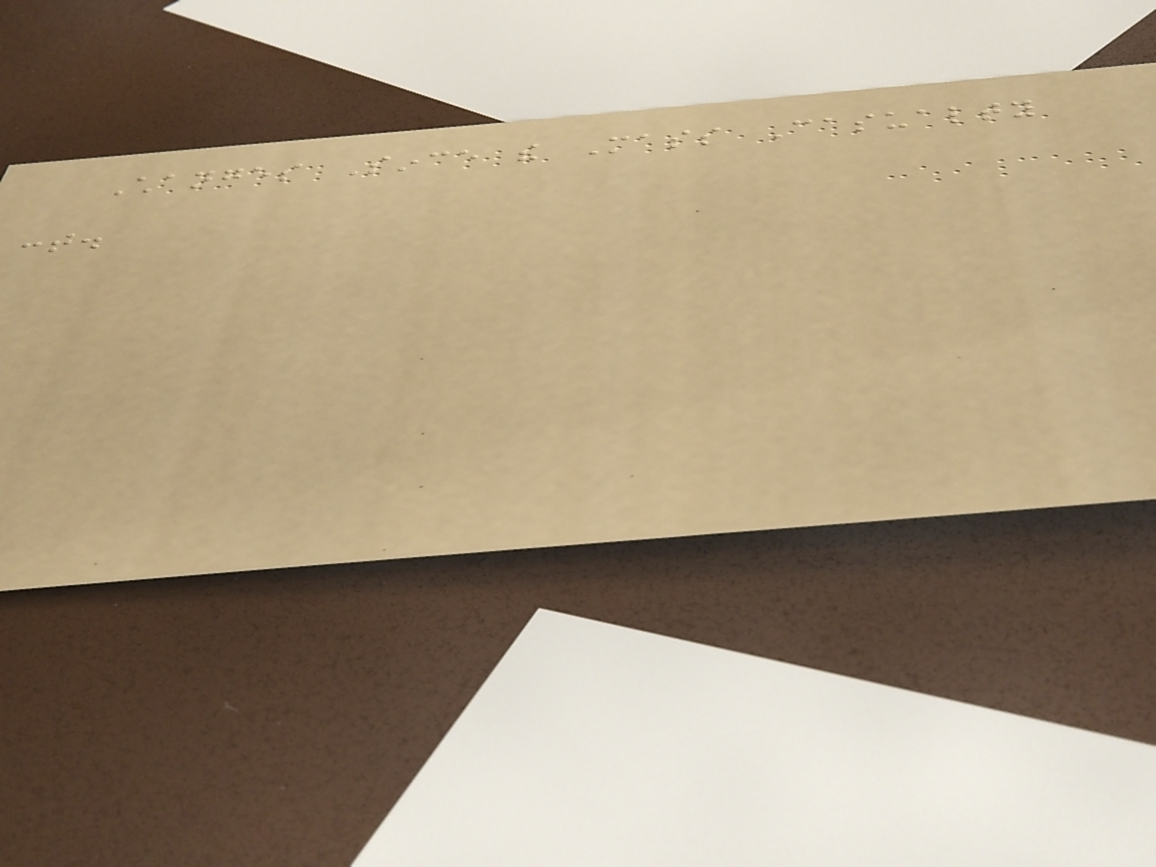Changes Since the Mass Casualty
cont.
